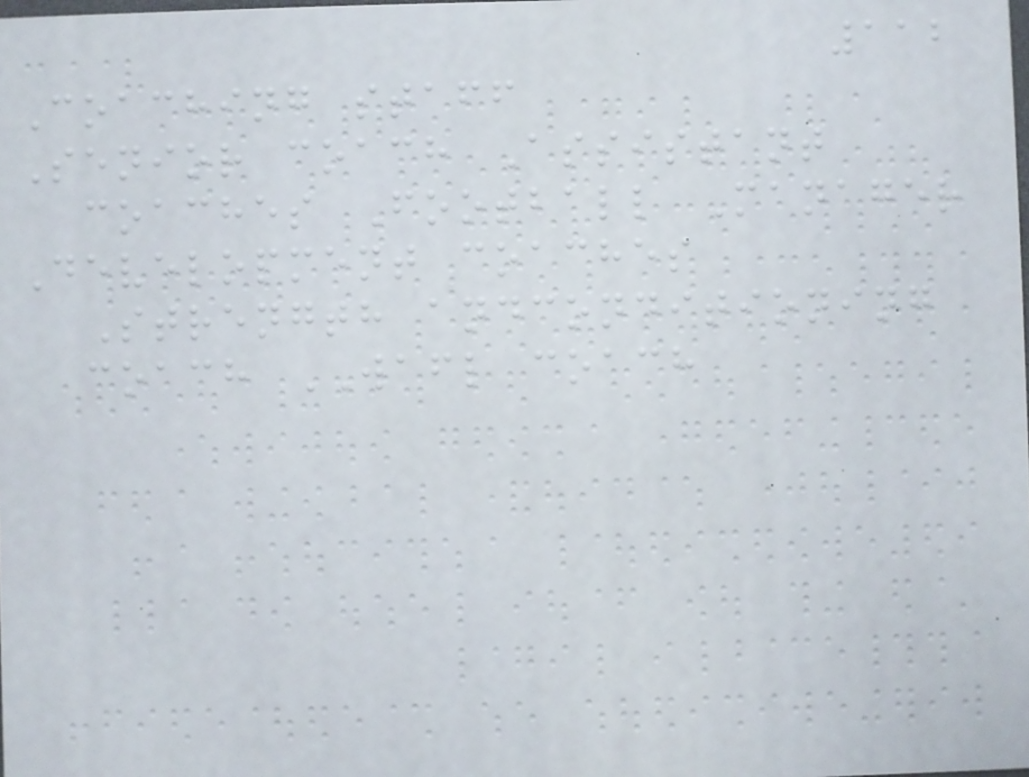112
Coaching staff
Senior coach Assistant
coaches Football Manager
Development coaches
Strength andconditioning
coach WAFL coach
